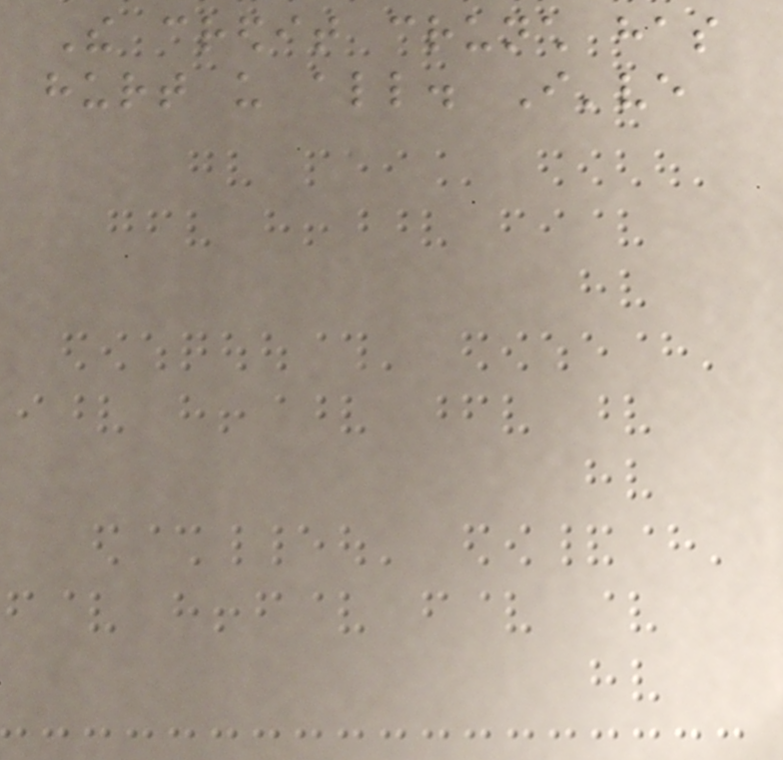The credit crunch has
hurt us all. I've
